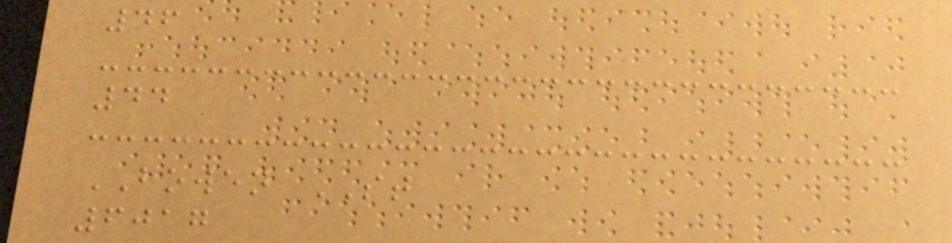46
44
BOWEN ST
6017
